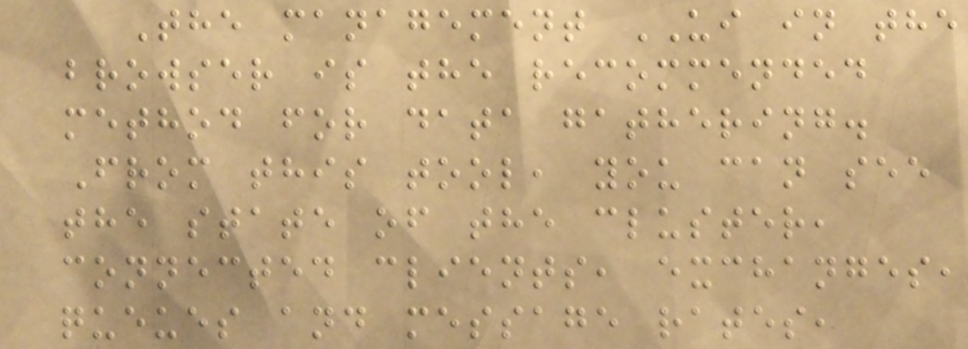The management UI in the
browser is the recommended
method for data gathering.
From this tool, you can see
the state of the cluster,
connected clients, exchanges,
queues and message rates,
